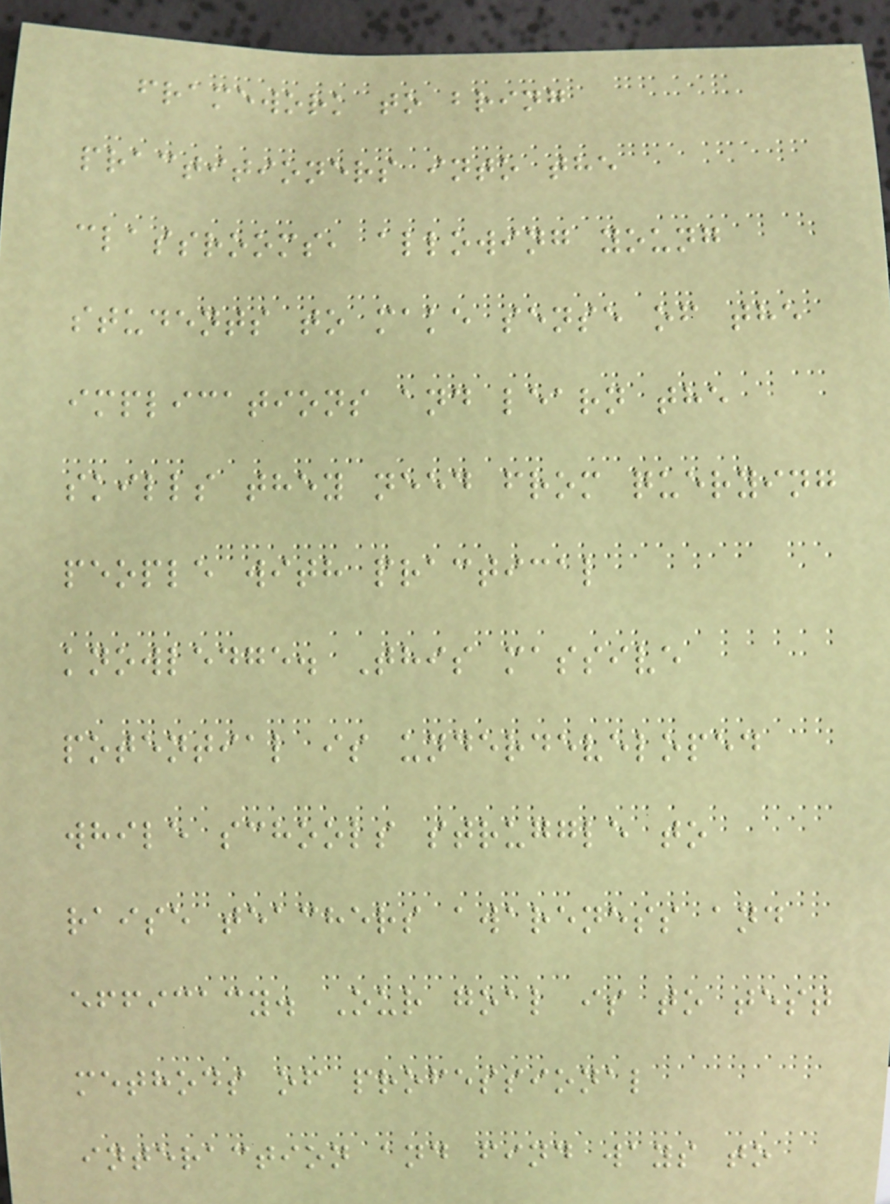framework to bring
practitioners into the
classrooms, allowing young
students to make sense of the
implications and learn the
skills they need from querying
people with practical
knowledge. This massive
potential is underdeveloped
while schools struggle to
raise teachers awareness and
efficacy. Our goal is to test
methods of professional
interaction and find ways to
